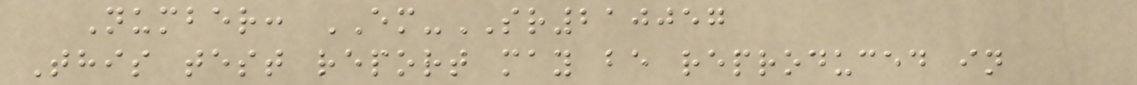Number: EM-SR210057
This test report may be reproduced in
